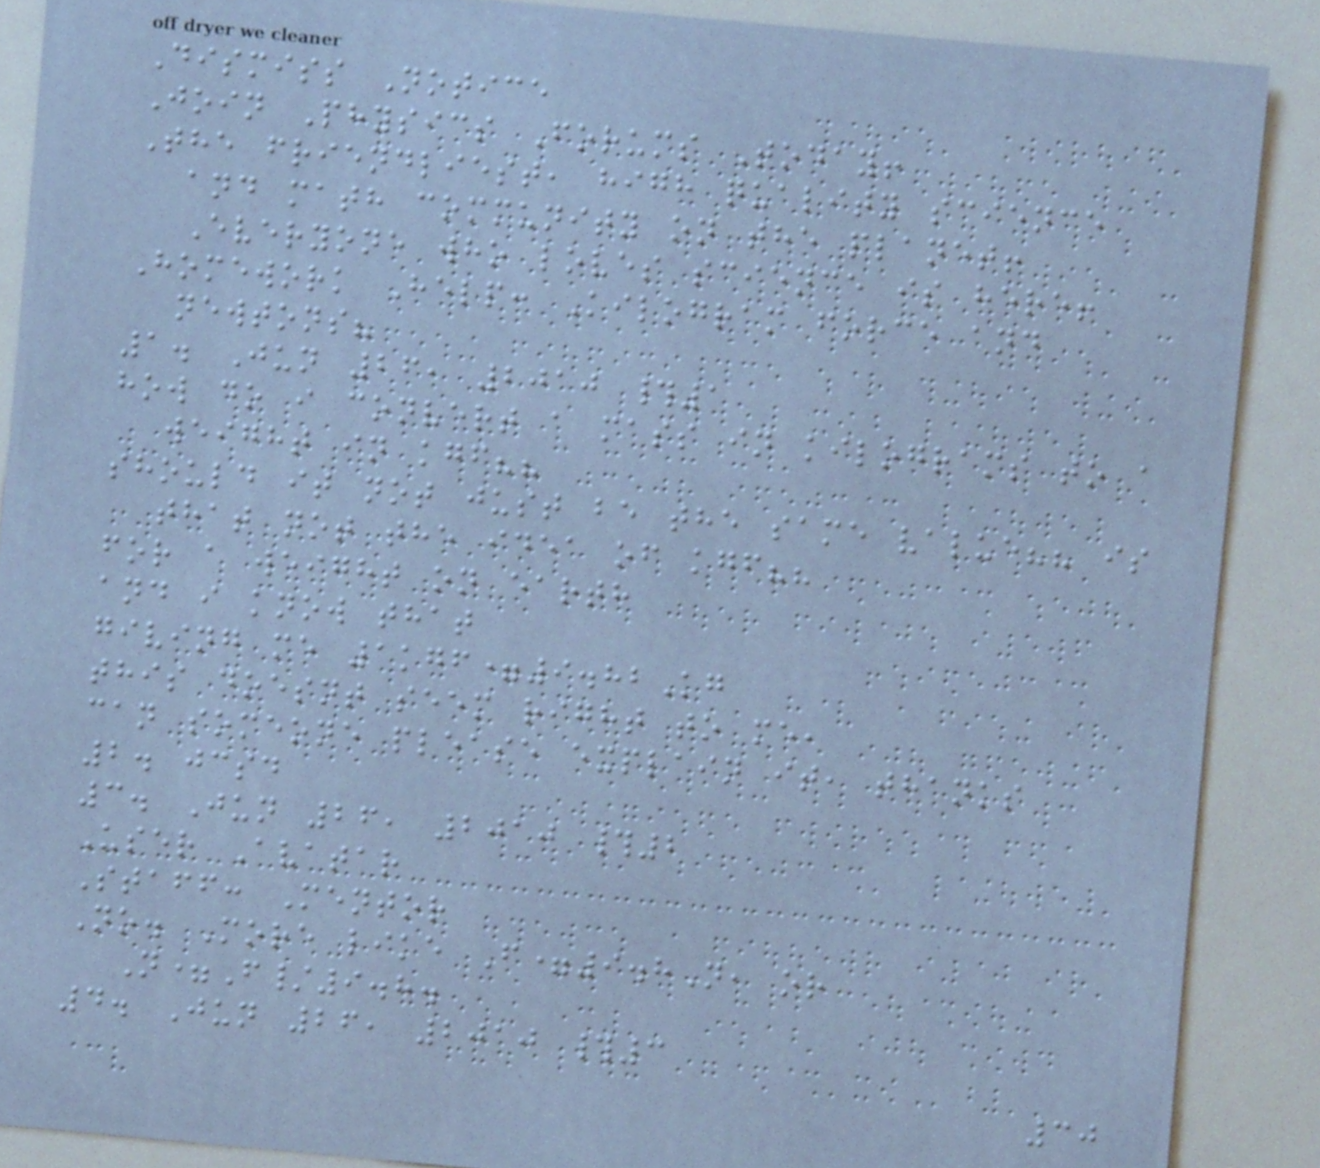Dismiss Notice
Join Physics Forums Today!
The friendliest, high quality science
and math community on the planet!
Everyone who loves science is here!
Homework Help: Kilogram force and
newtons?
1. Jun 26, 2010 #1
how do i convert a mass in kilograms to a
weight in kgf??
should it not just be the same value?? is
that not the idea of kgf??
for a weight on earth
and i know that
giving me 1kgf=9.82Kg
this doesnt seem right to me,
can someone please explain it, thanks
2. jcsd
3. Jun 26, 2010 #2
User Avatar
Staff: Mentor
No. More like F=9.8N, or
N=F/9.8.
4. Jun 26, 2010 #3
30
